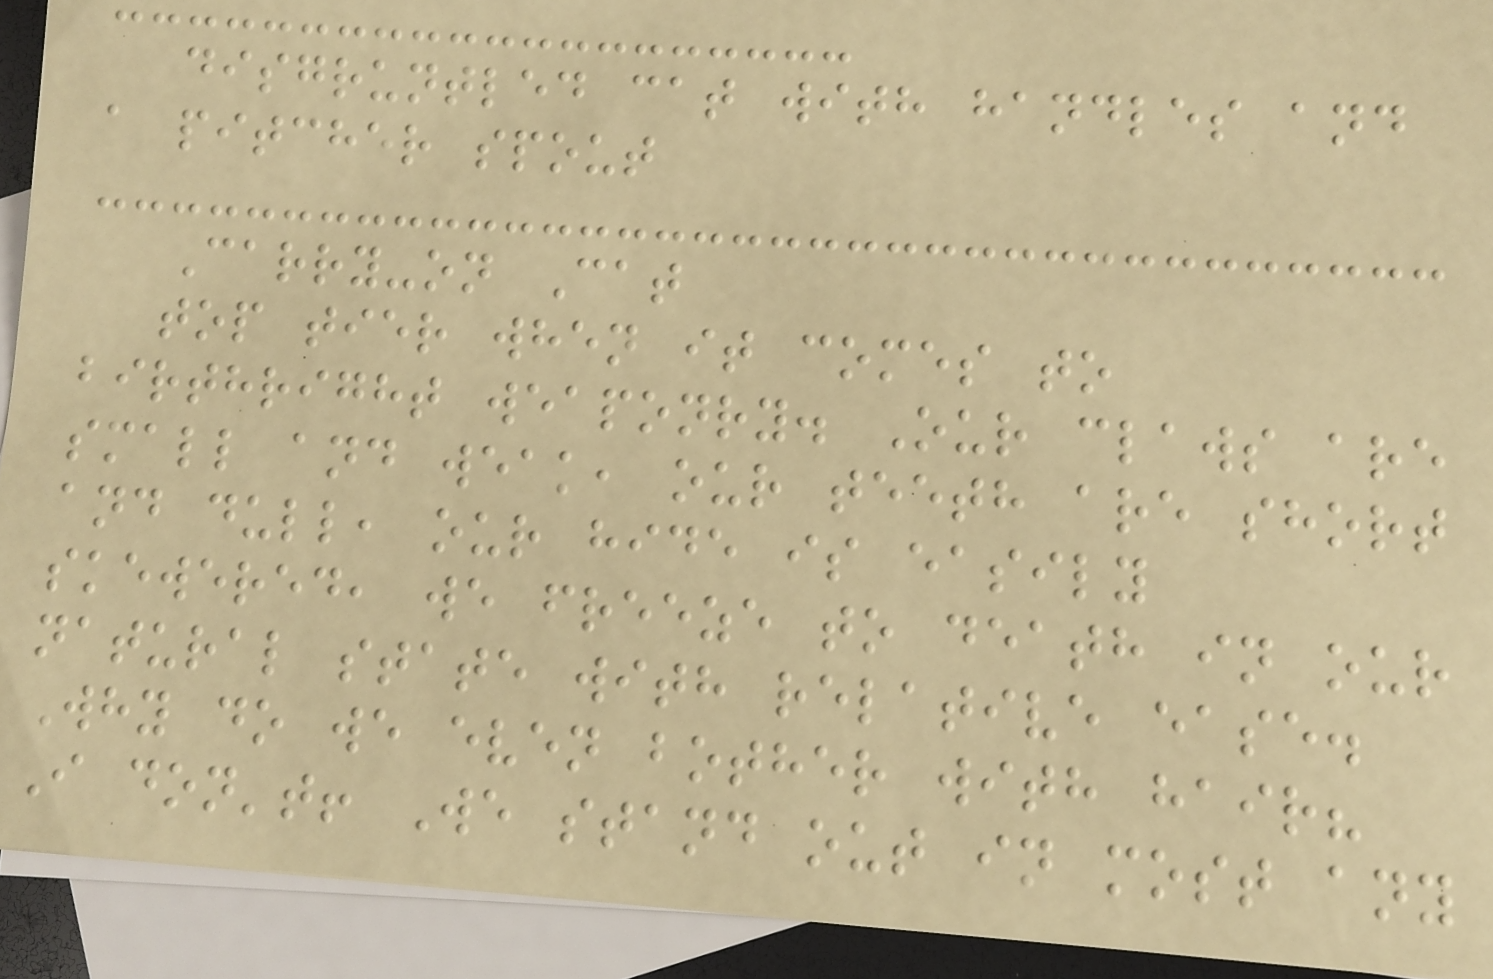disgruntled cat with handles and
a pitcher spout
Carry-on Cat
top tier when it comes to
birthright weaponry. Our claws are
small and weak, our teeth are short
and dull, our hide is easily
skewered, we freeze to death in our
natural state with relative ease.
Why do we even bother with hair?
I don't! We stand out in most any
